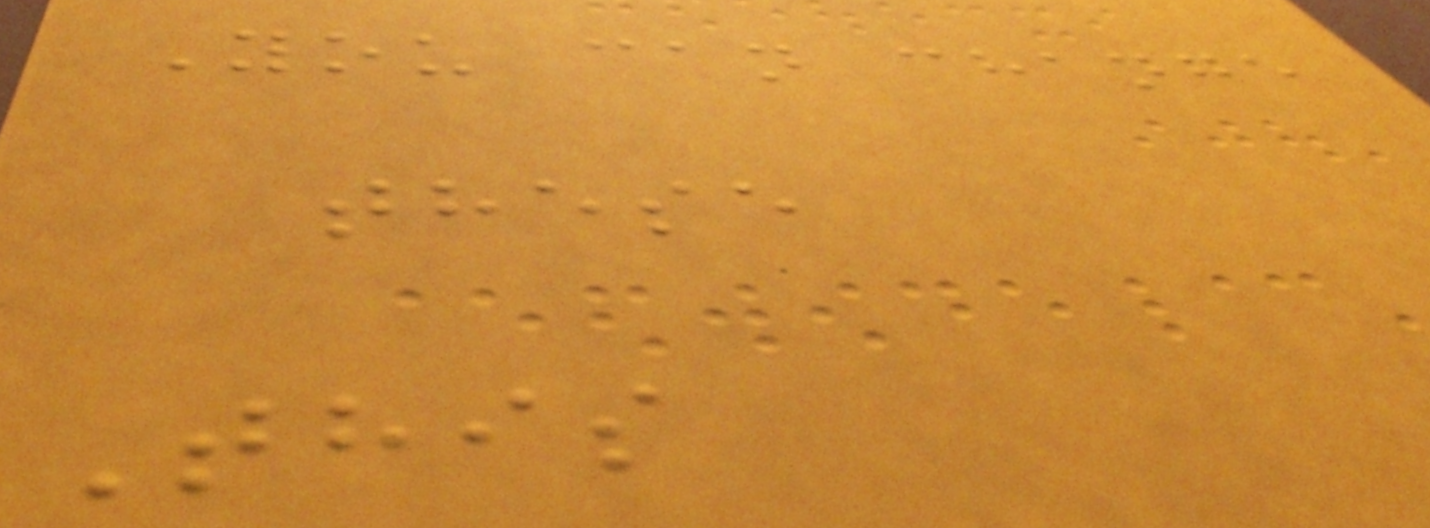You can change
these
This
